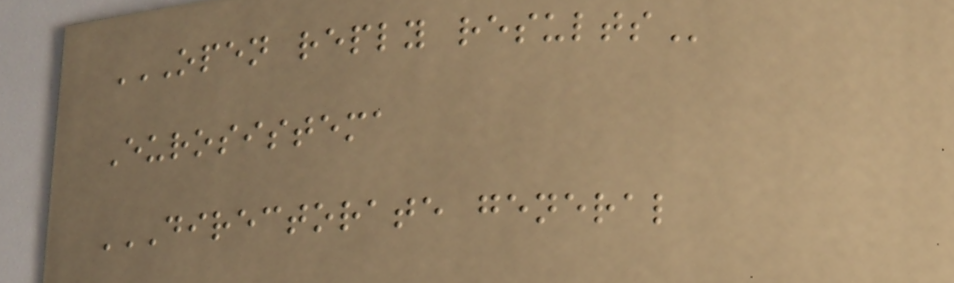OPEN REPLY RESULTS
Eurosistema
DIRECTORATE GENERAL
